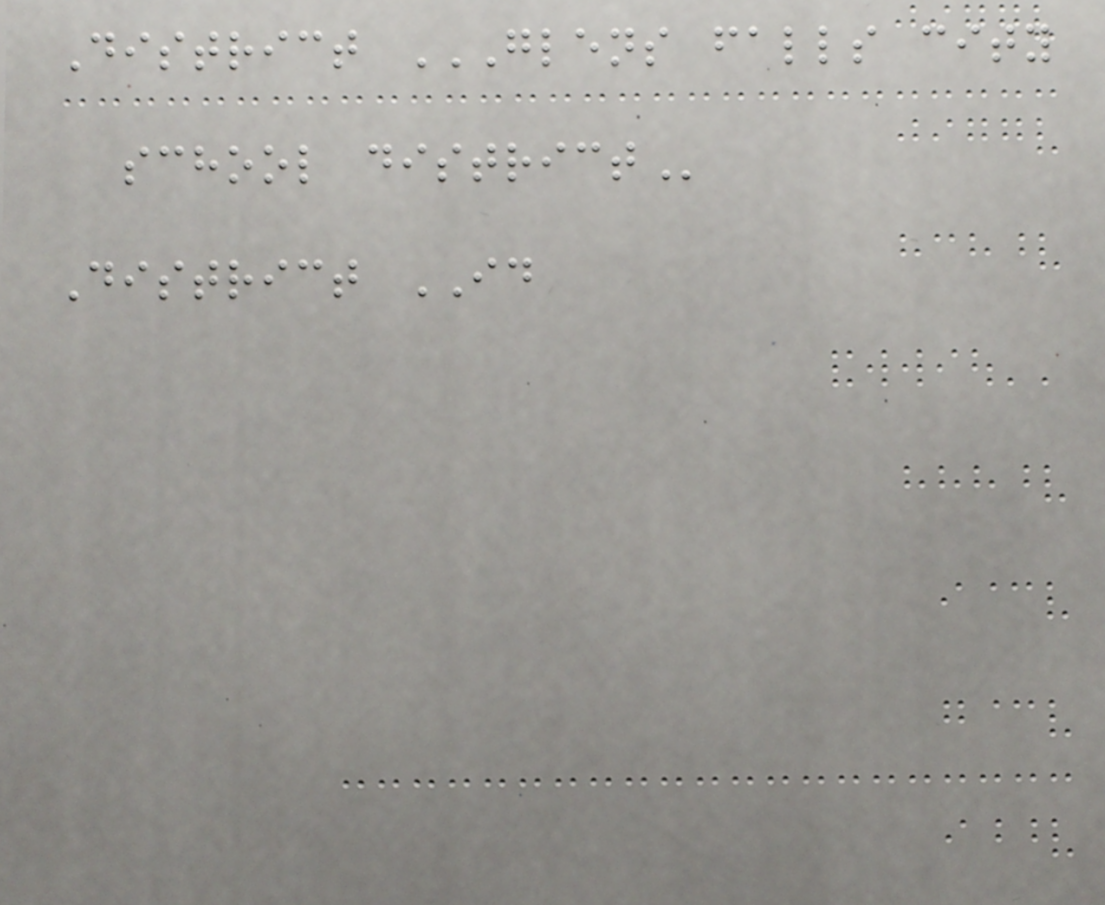District GLENS FALLS CITY
SCHOOL DISTRICT
District ID
